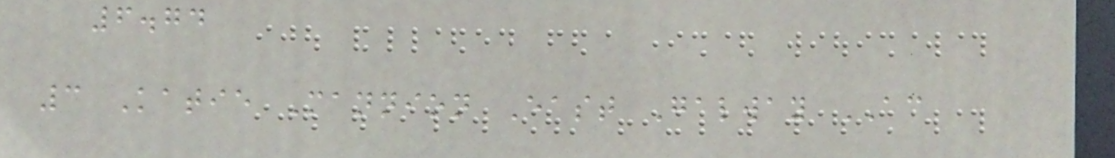6.74
3 Katie Mannion East Galway AC
